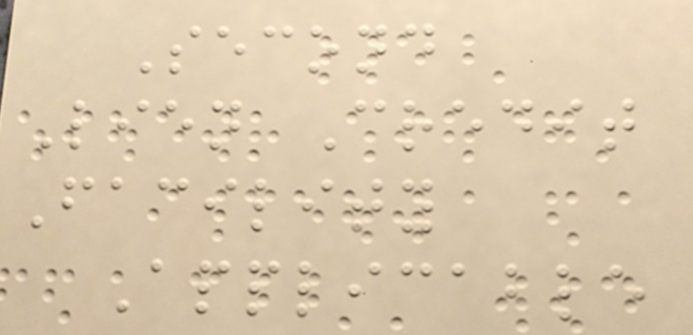Second
Lien Credit
Facility
Applicable
